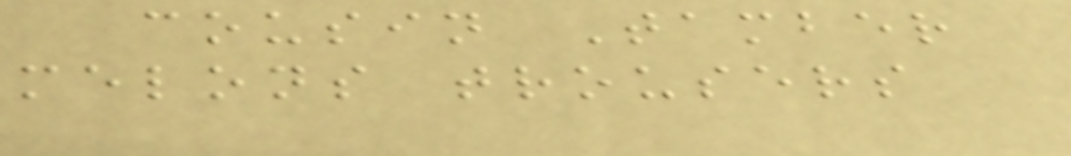cousin Tamber
melons trousers
